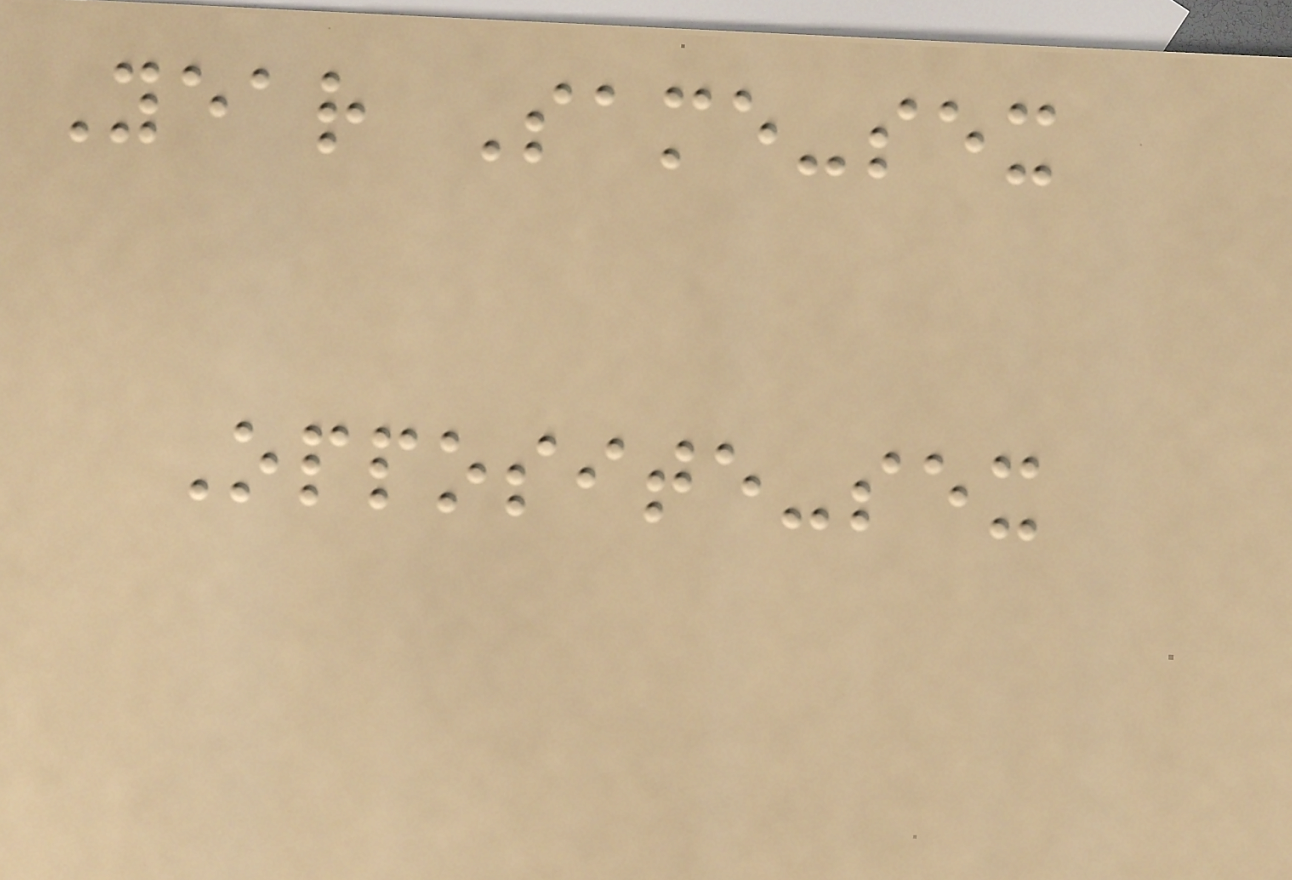Year Same-sex
Opposite-sex
